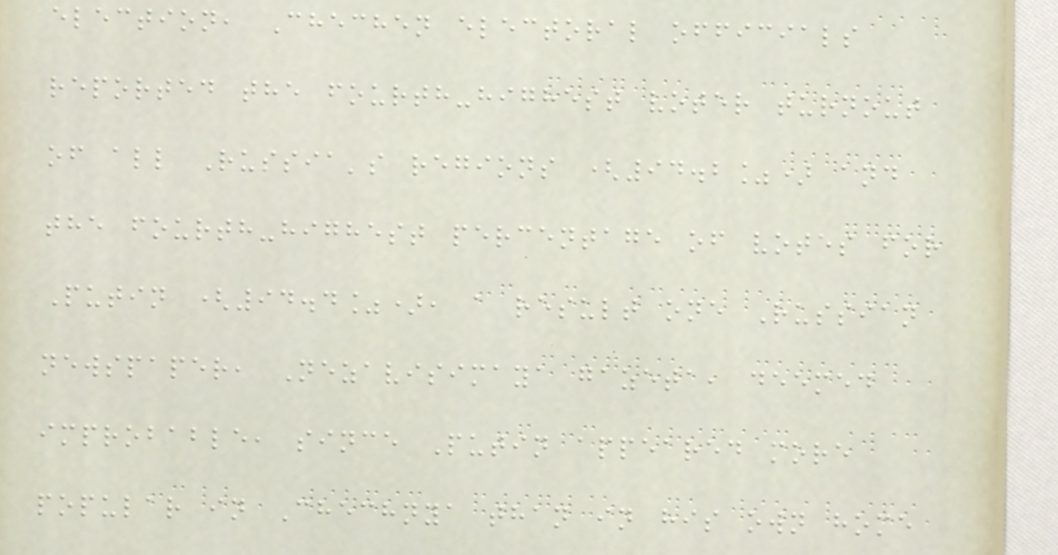election, Chechen electoral officials
reported the fourth-highest voter turnout
of all Russia's regions (94.2%) and
the fourth-highest percentage of votes for
Putin (94.4%), a result one Russian
newspaper, Nezavisimaya gazeta, deemed
improbable, since Putin appeared more
popular in Chechnya than in his own home
